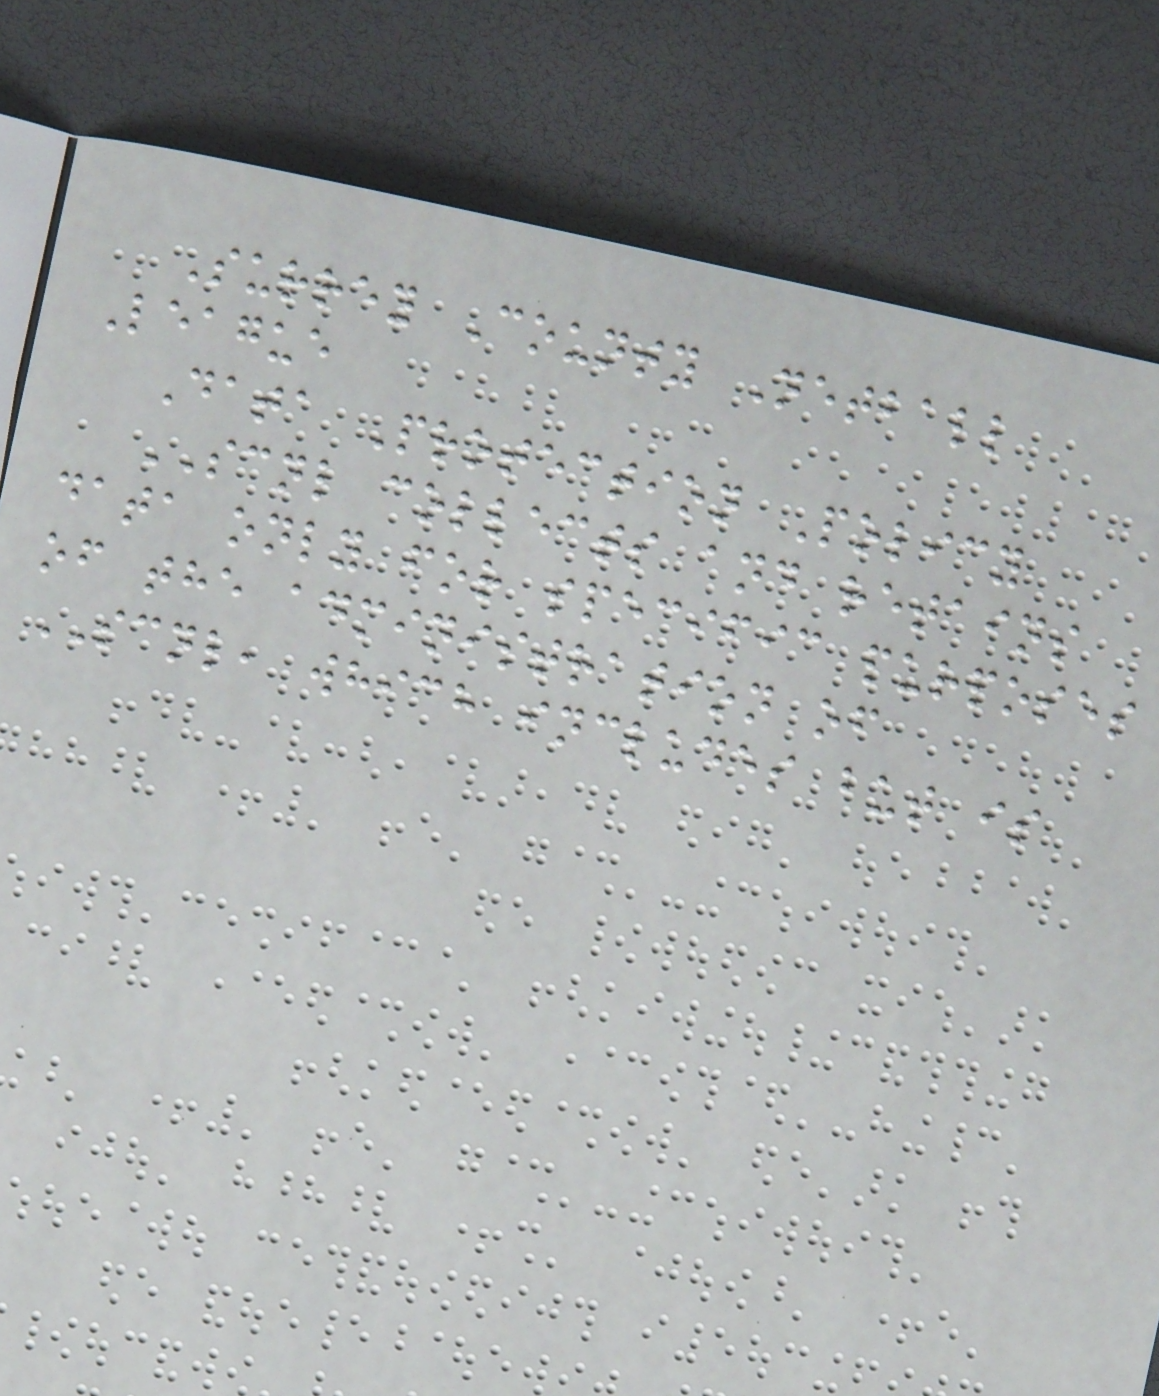Surrey County Netball
League
Data Protection Policy
SCNL collects and retains
data only for specific purposes
of the administration of
SCNL, which includes but is
